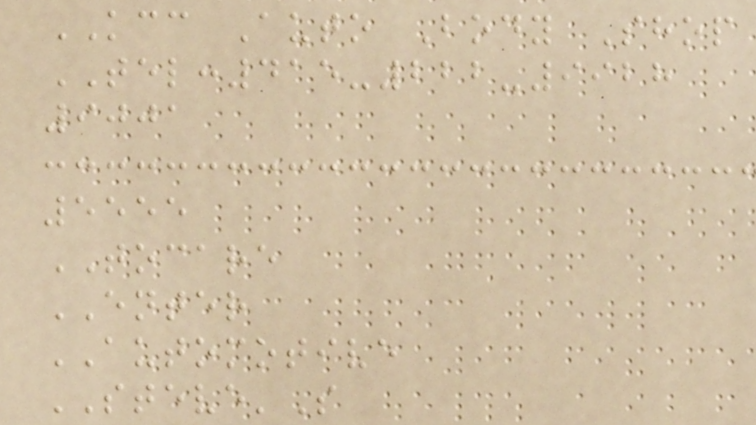KCC Auto Body Shop
TEL:415-222-9928
9001
5555
TOCARE
ENTER
AUTOMOTIVE
STEVE'S
